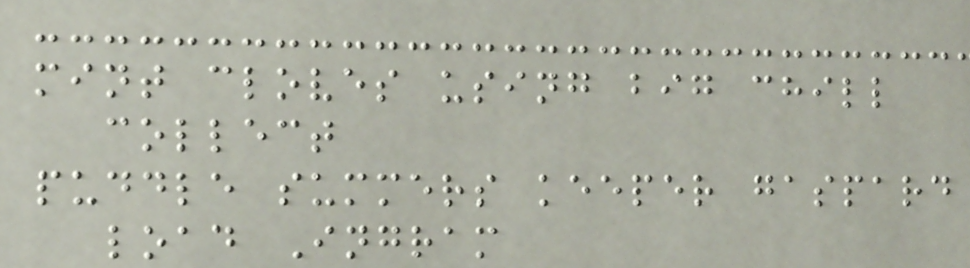mint cloves using big chill
collect
puddle summers keeper gaspard
load Ingram
